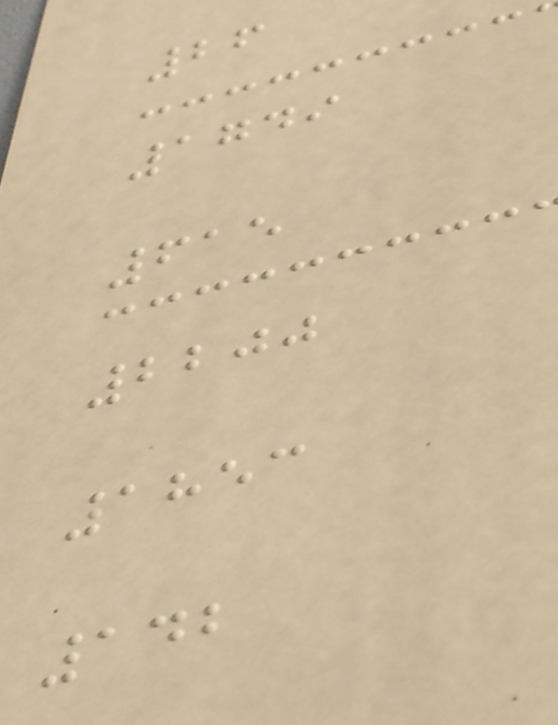26
1749
615
2200
1853
142
